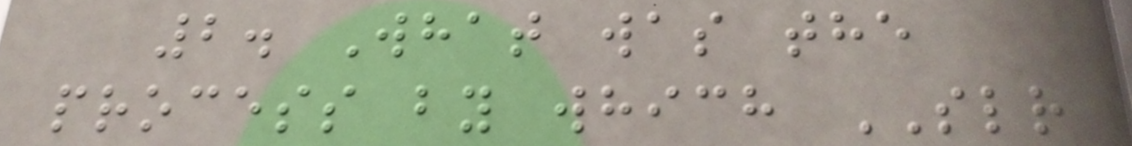2. What was the
process by which SLR
